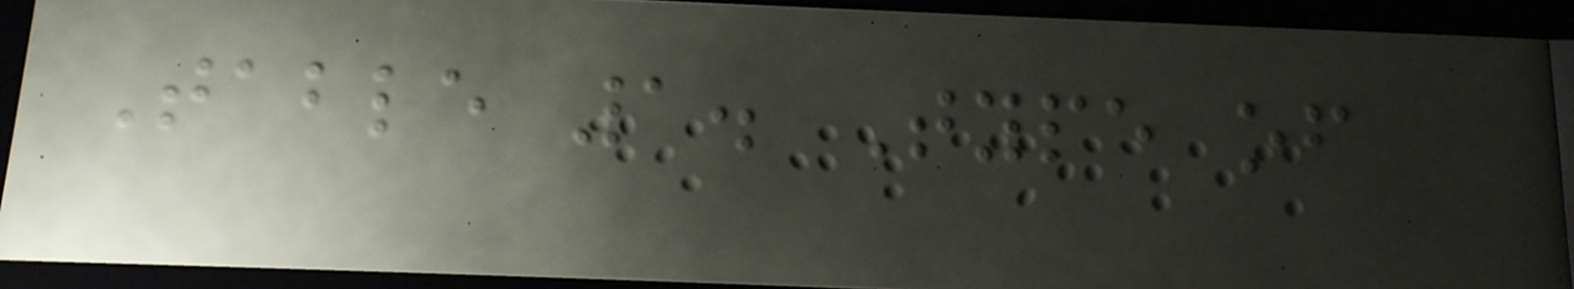Table 1. Type of
